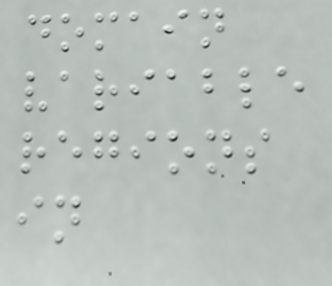domain
variable
regions
in
